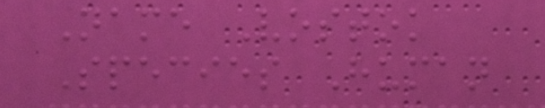Name Vostok
Species Human
